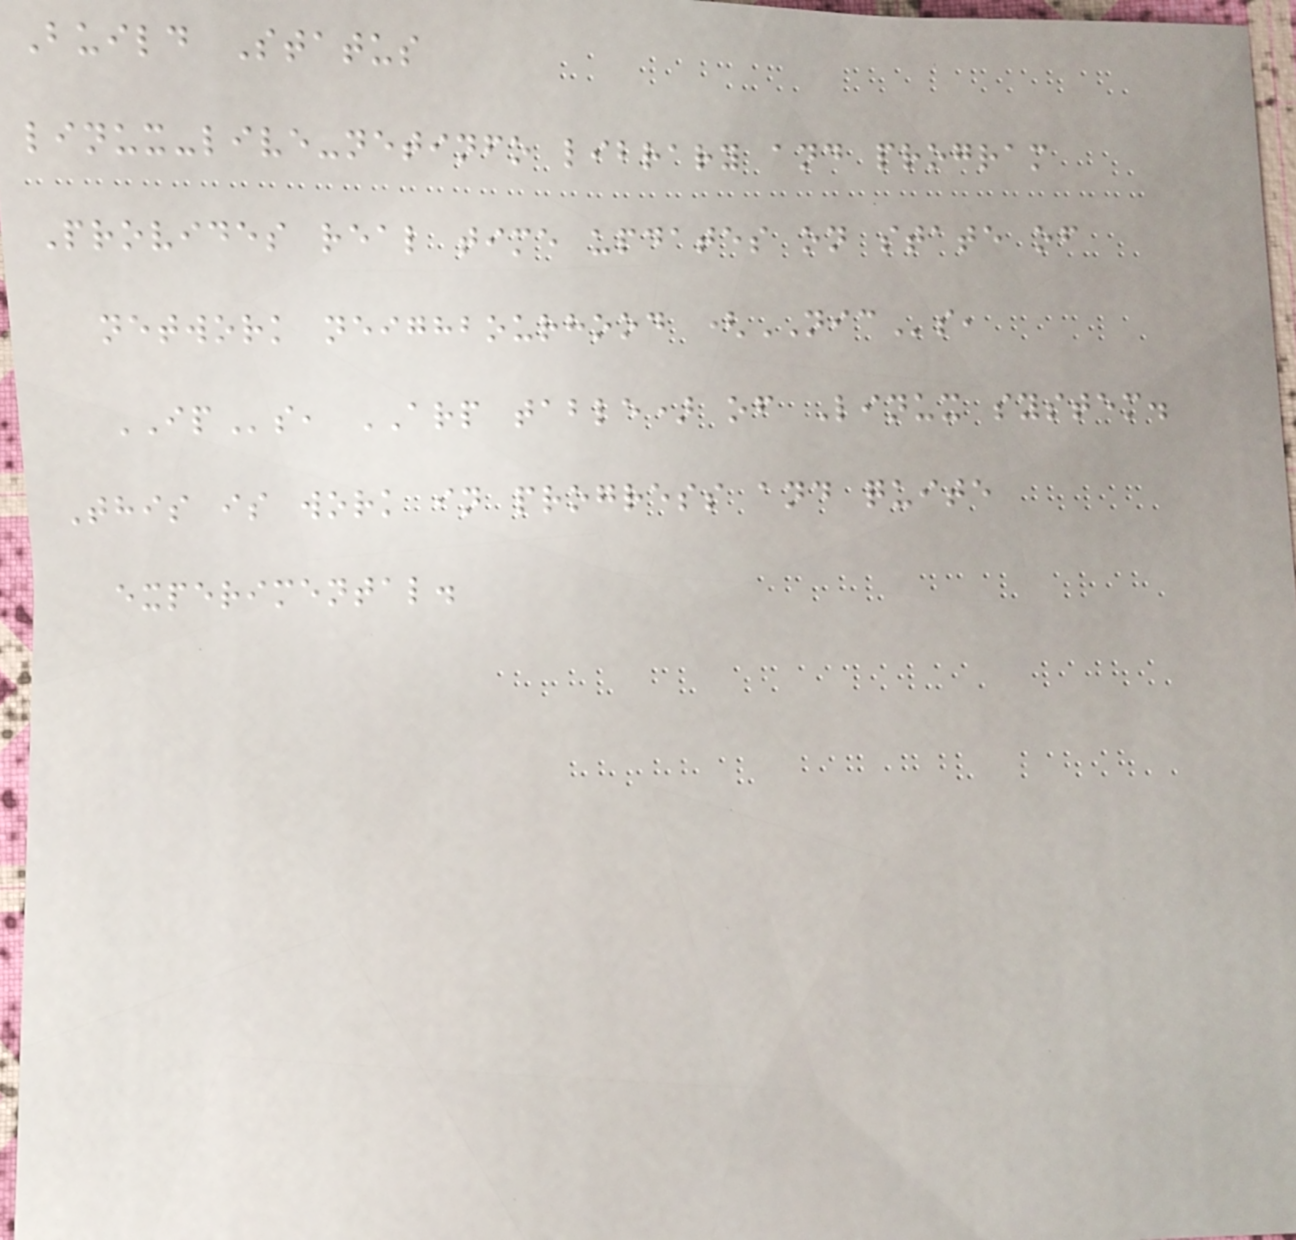Build Status
linux-live-netinfo library and program
Provides real time updates on state of
network neighbourhood (NICs,
IPs, ARP table) of Linux system.
This is work in progress and quite
experimental.
